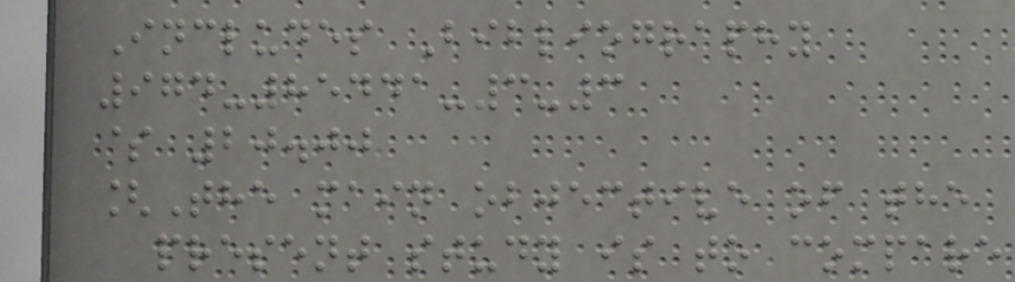Includes Bibliography
974-85441-3-3
$ 20.00
[The main objective of the
present study is to compare
